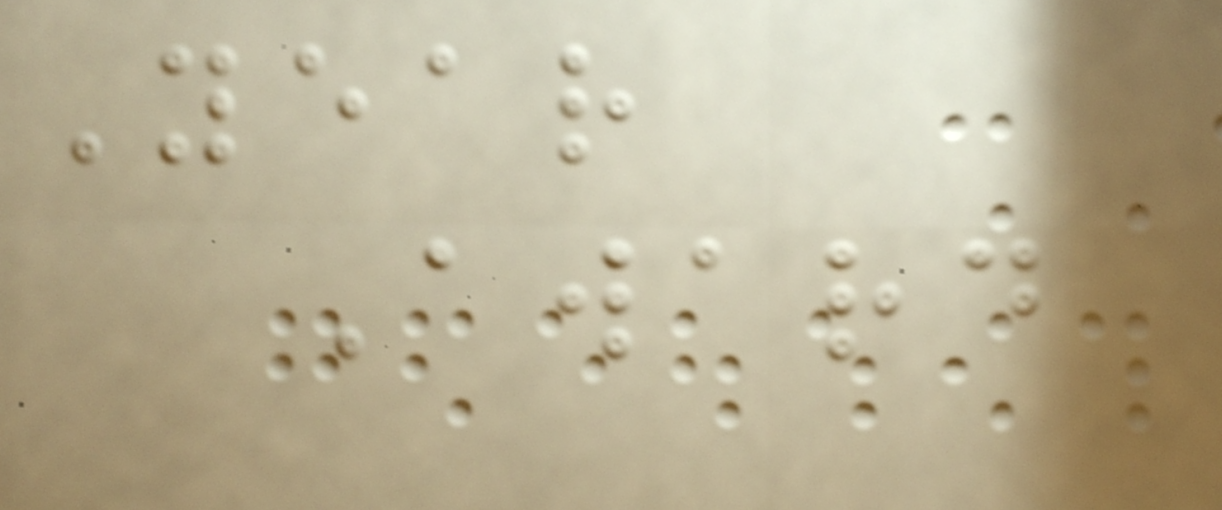Year
Award
